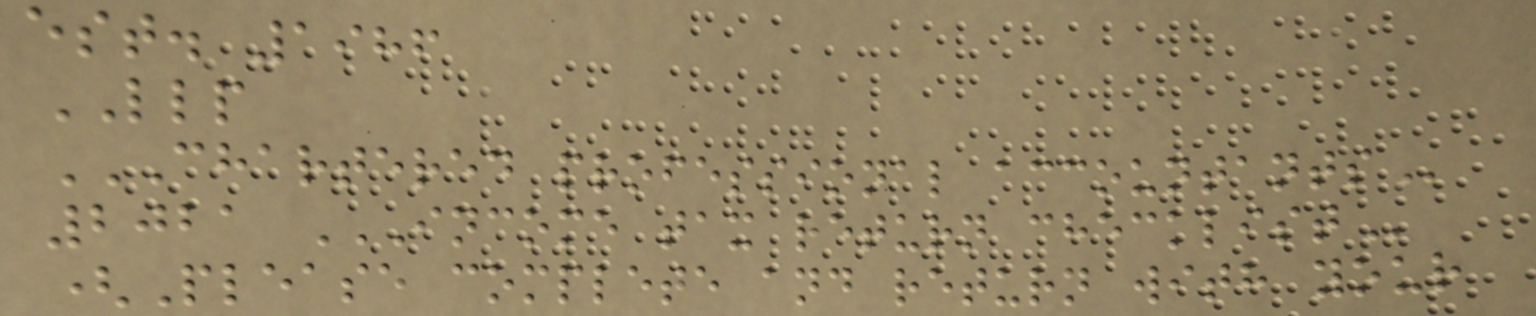est. 1986
LLP
CHARTERED PROFESSIONAL ACCOUNTANTS
2021 INCOME TAX RETURN CHECKLIST
(Please complete and return with your
